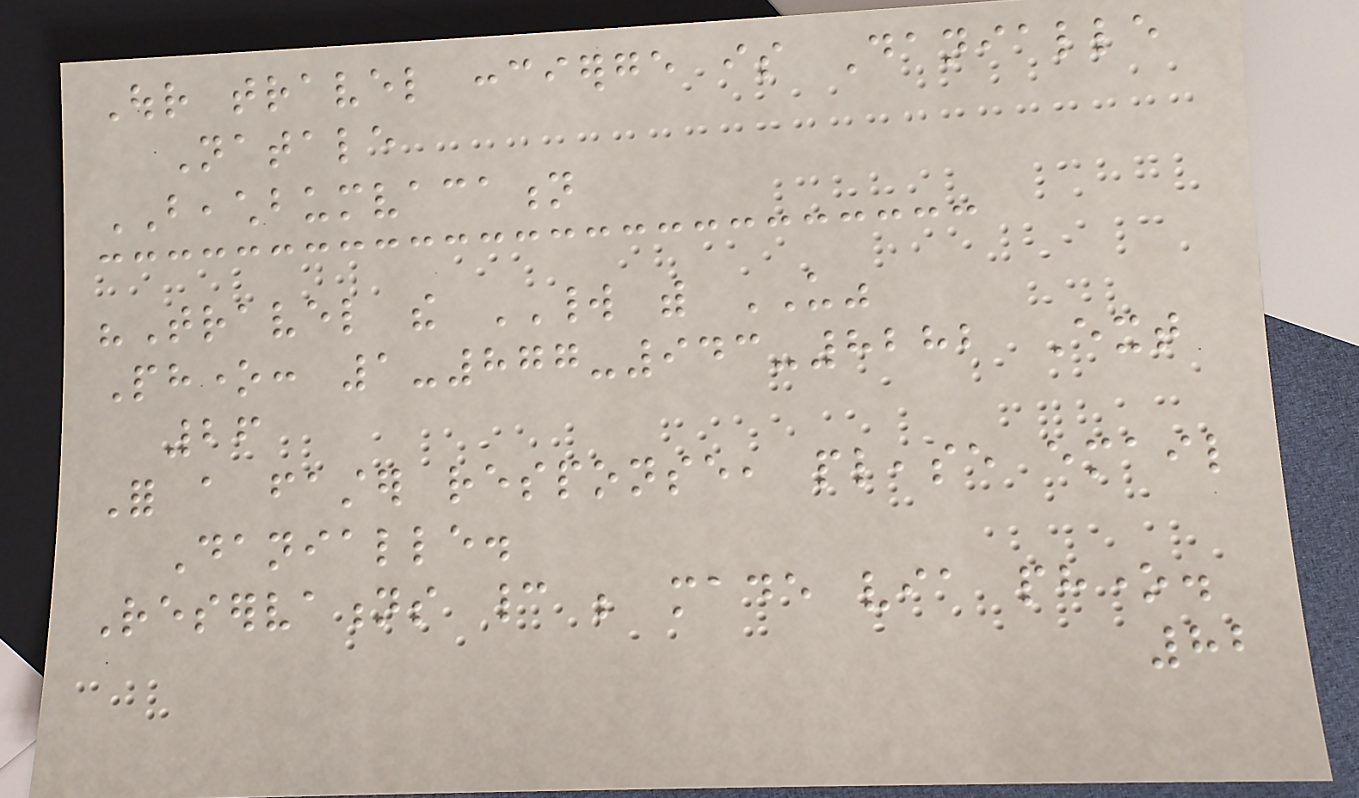Our travel concierge is Danialle
Natale
BEACHBUMVACATION
"Travel the WORLD with US"
Phone: 1-877-943-8282 Ext
26
For a faster response, please email
Danialle.
Reservations cannot be made via phone.
82
